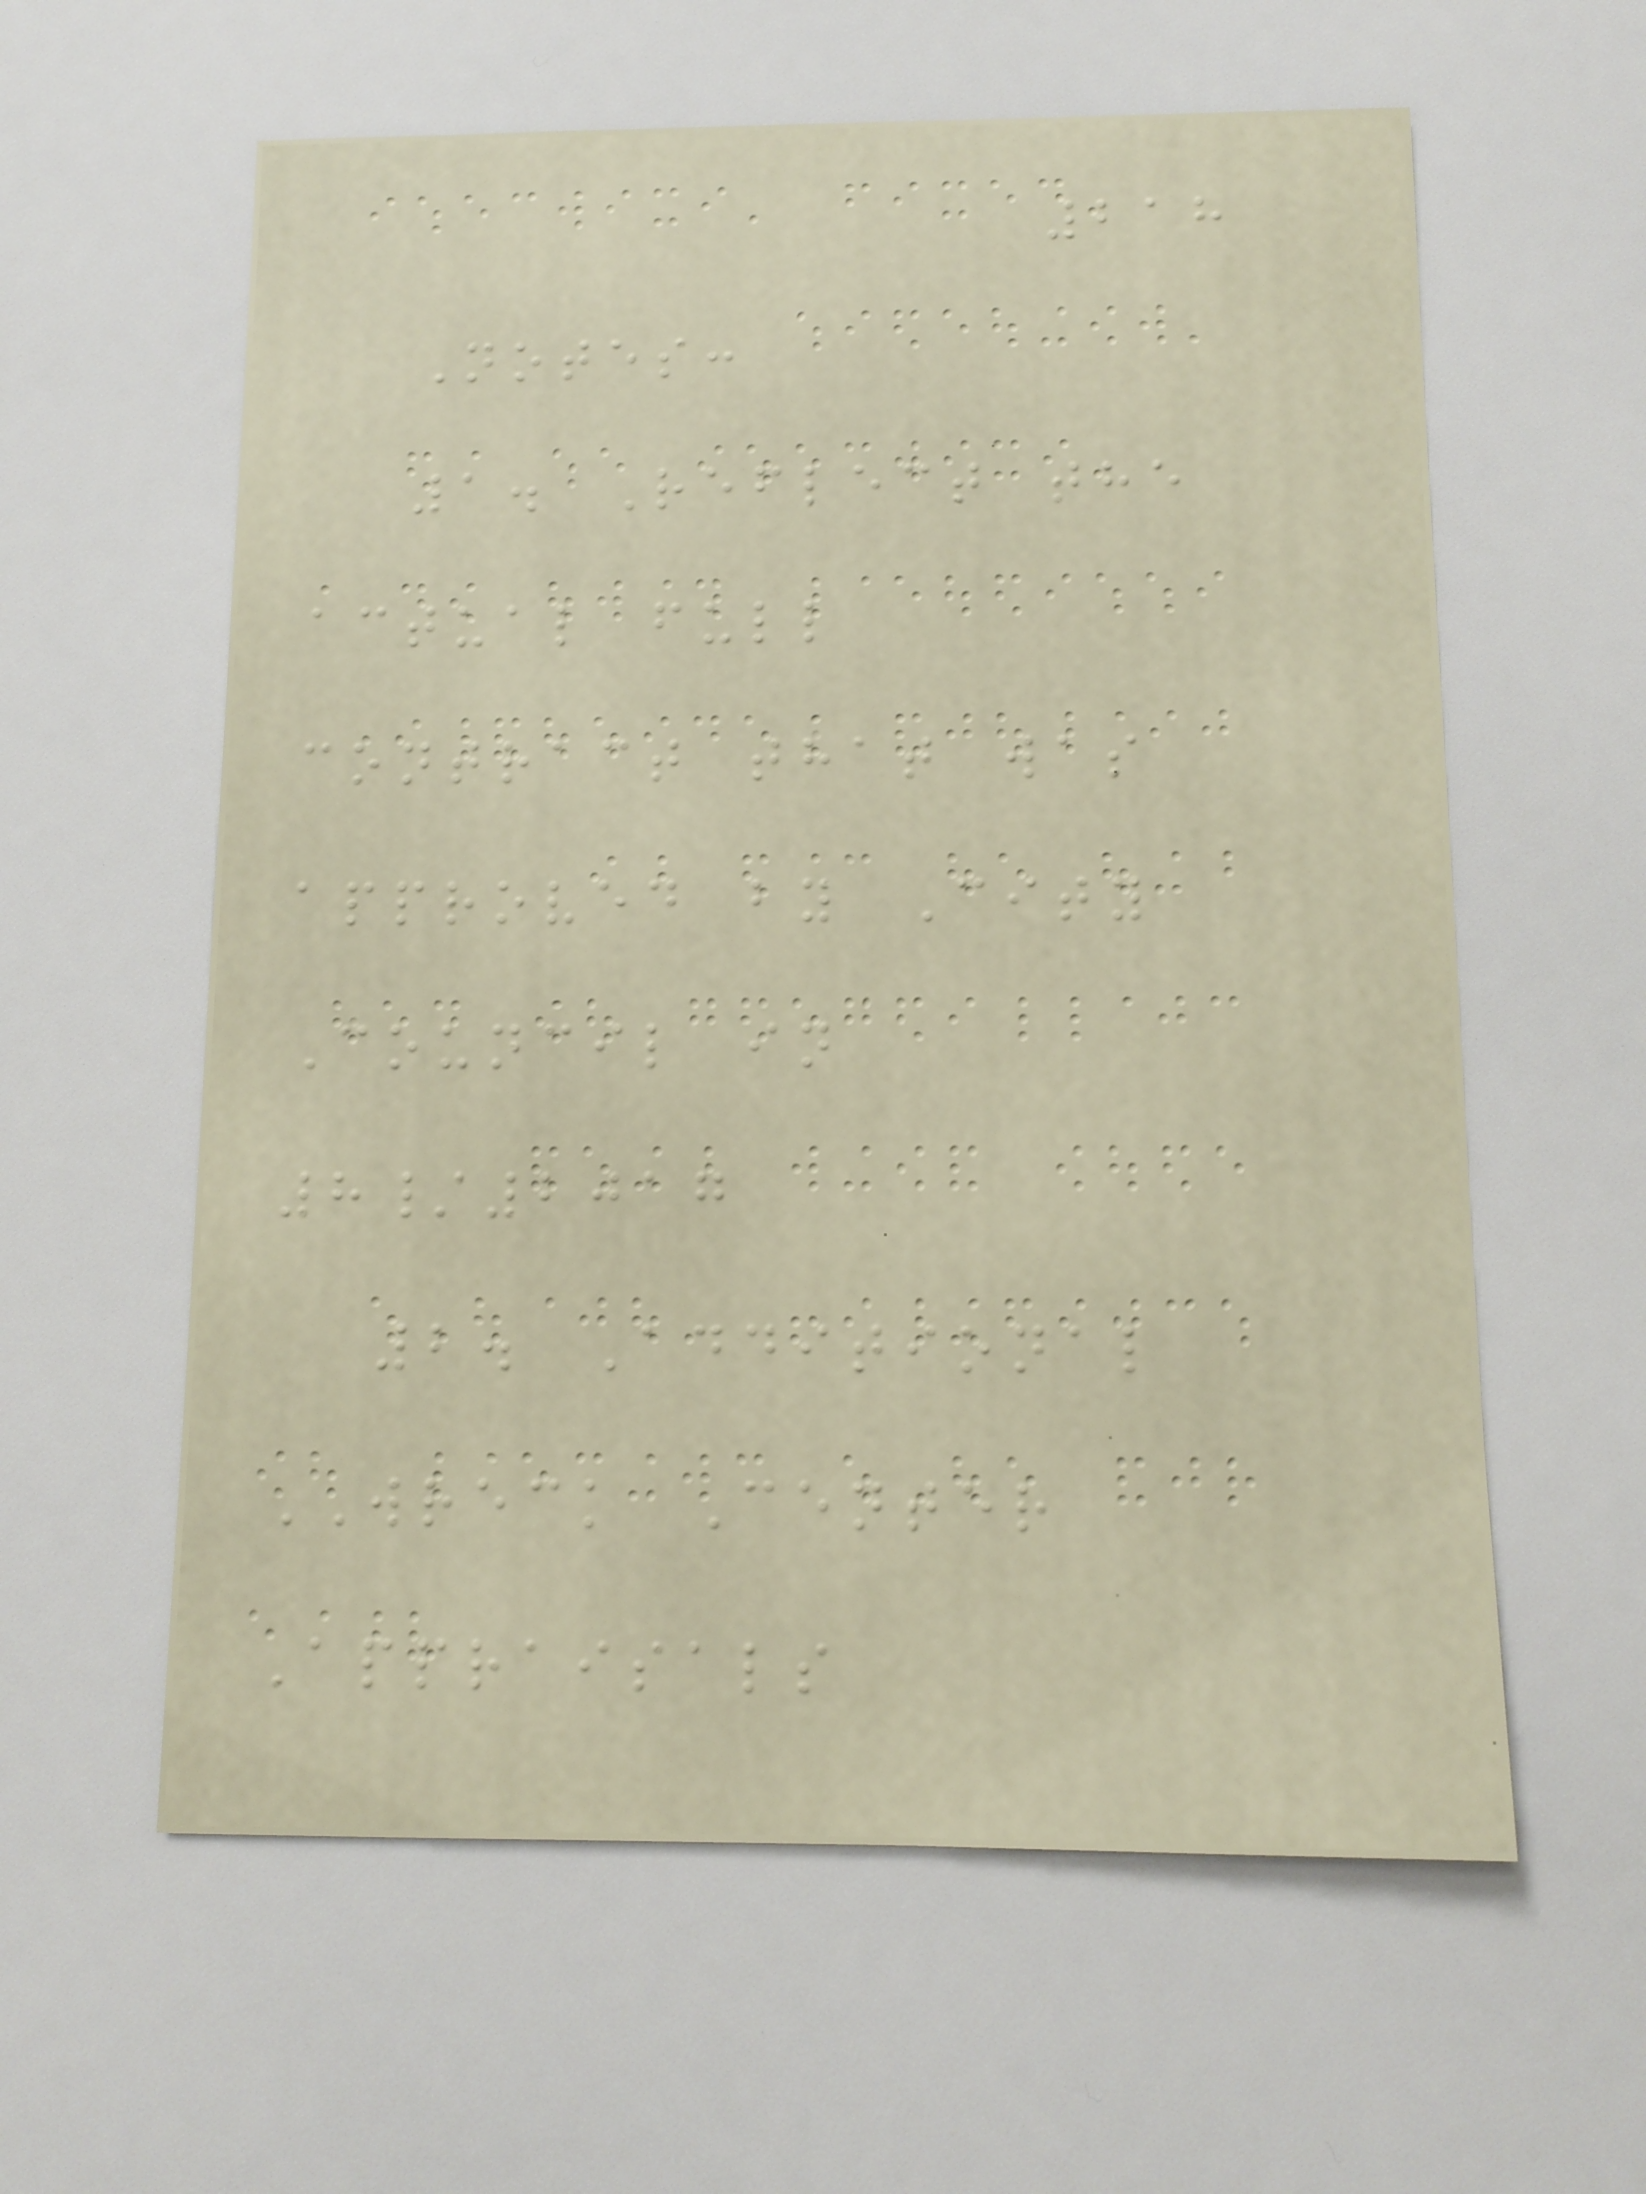218
Notes:
1. Reflect the
actual full
contract that was
approved by City
Council in
8/2017
2. Additional
WRECK Center
Appraisals
